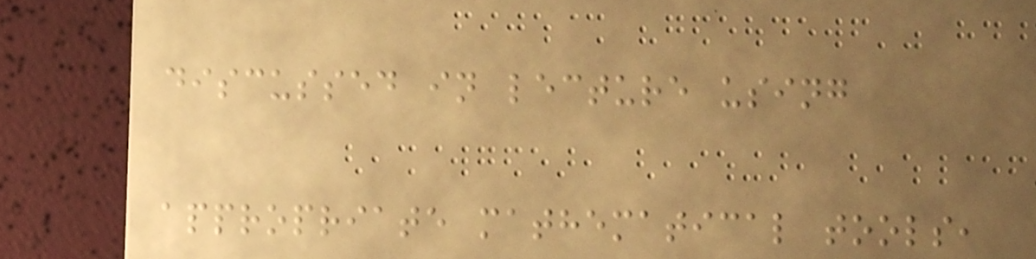discussed in lecture using
appropriate mathematical tools,
